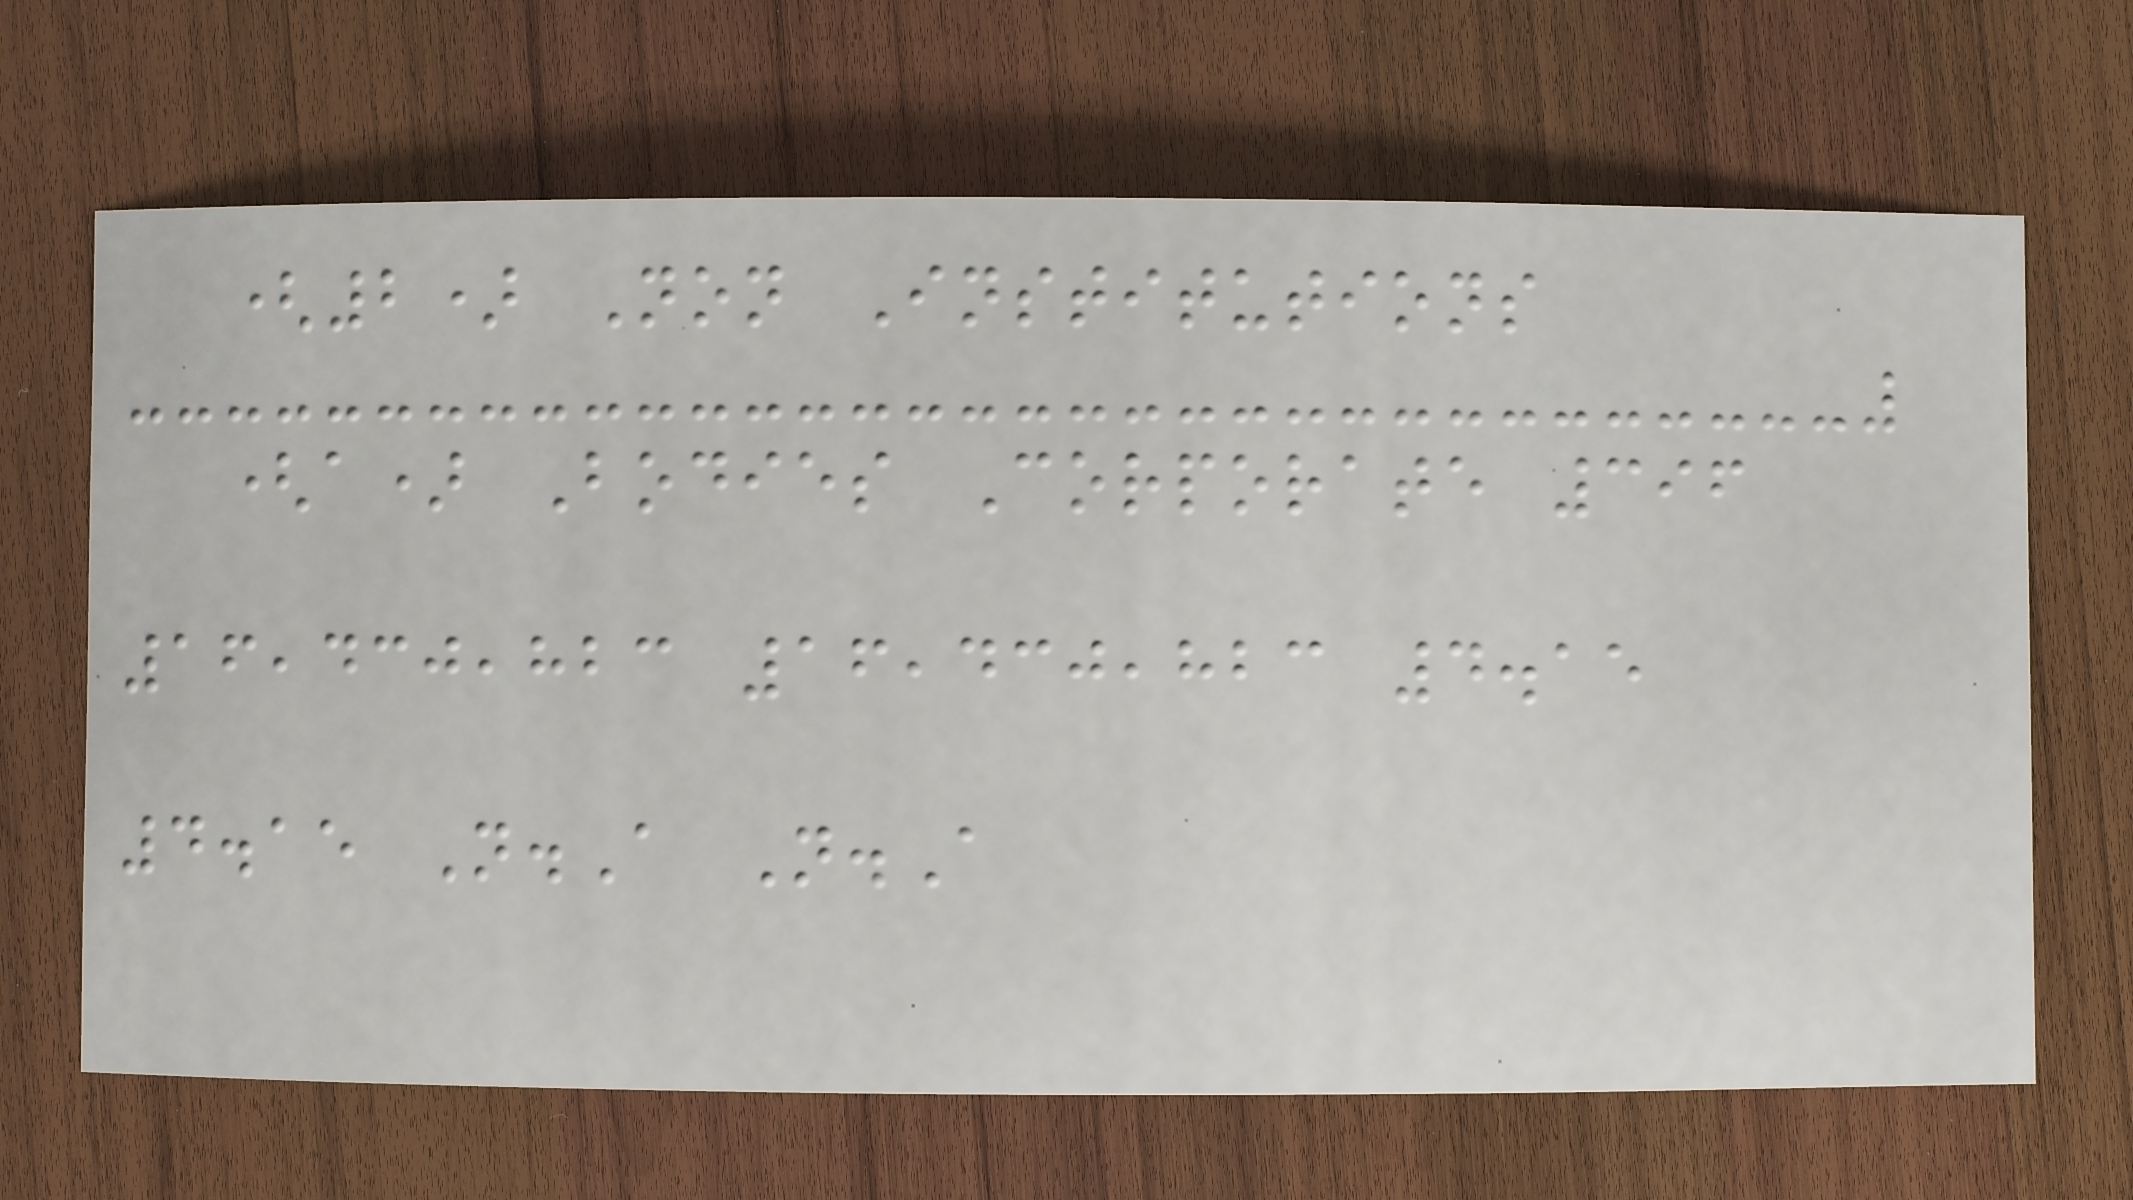(2) Non Institutions
(a) Bodies Corporate 396
16,430,823 16,430,823 4.15
4.15 N.A N.A
